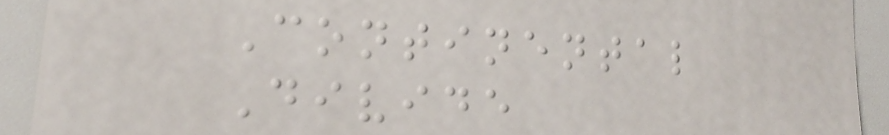Continental
Divide
